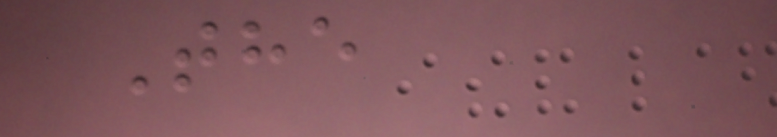The
